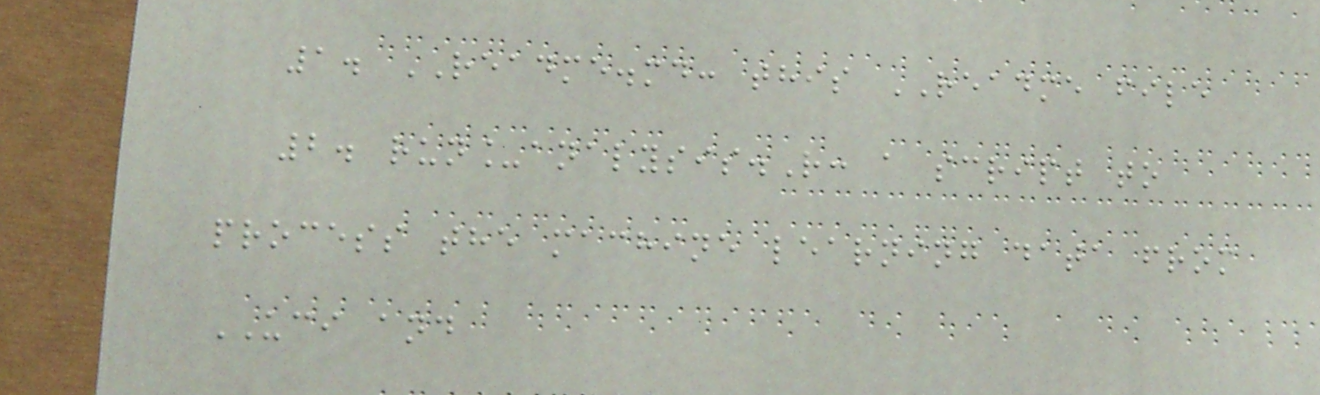1. README.md: this README file
2. run_analysis.R: a script to
process the machine learning data from
UCI and
